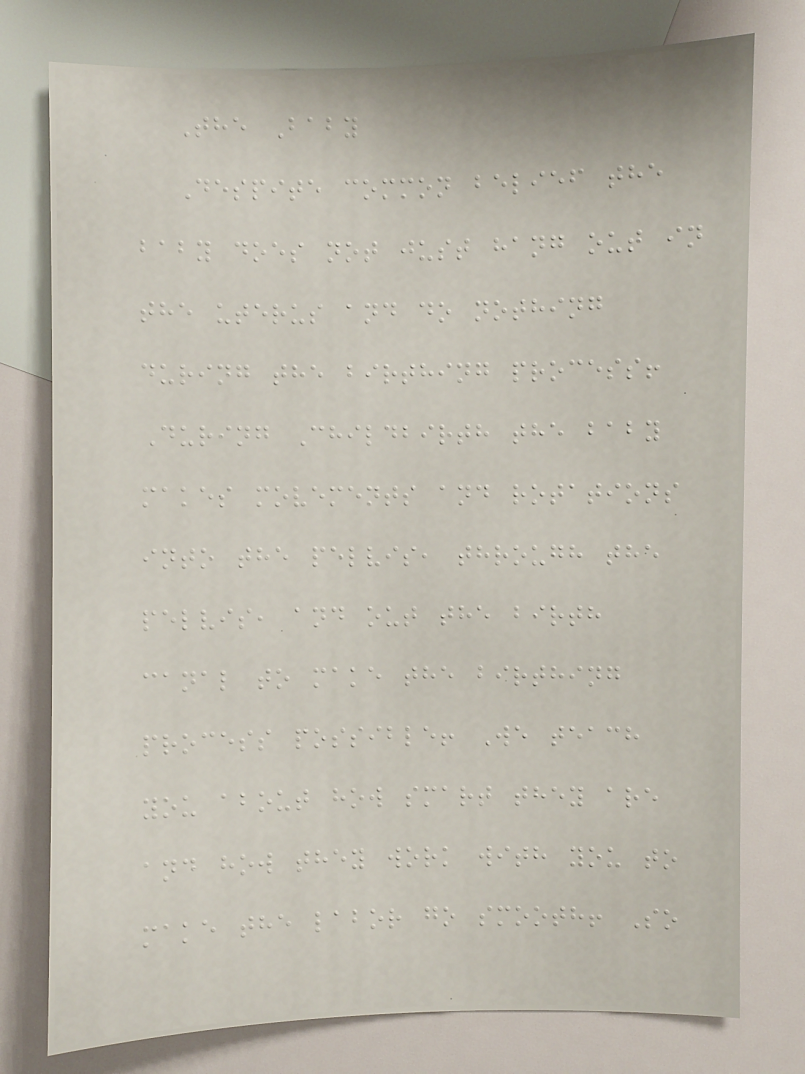The Baby
Despite common belief the
baby does not just hang out in
the uterus and do nothing
during the birthing process!
During Childbirth the baby
makes movements and rotations
into the pelvis, through the
pelvis, and out the birth
canal to make the birthing
process possible! We teach
you about how smart they are
and how they work with you to
make the labor go smooth! So
